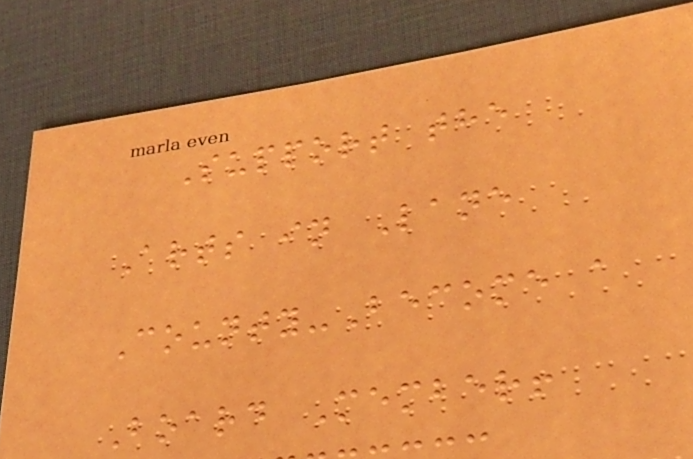Support the
Arts in Lane
County-Become a
Board Member!
